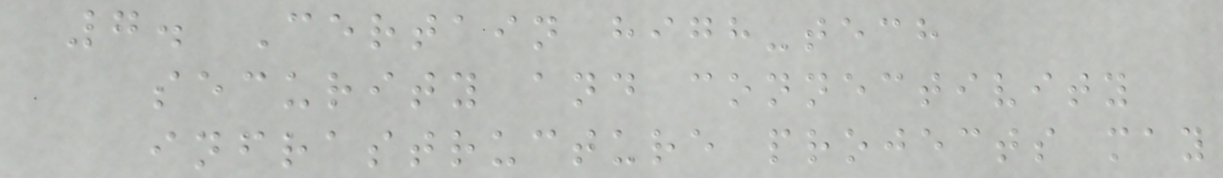7. Certain high-tech
security and connectivity
infrastructure projects may
